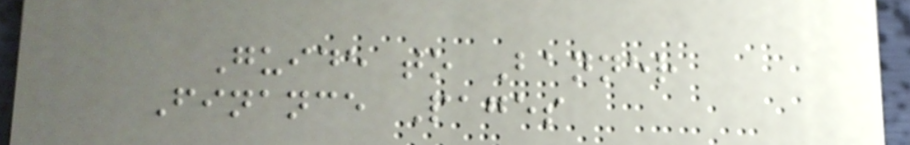Guide to Banner
Finance Pages
